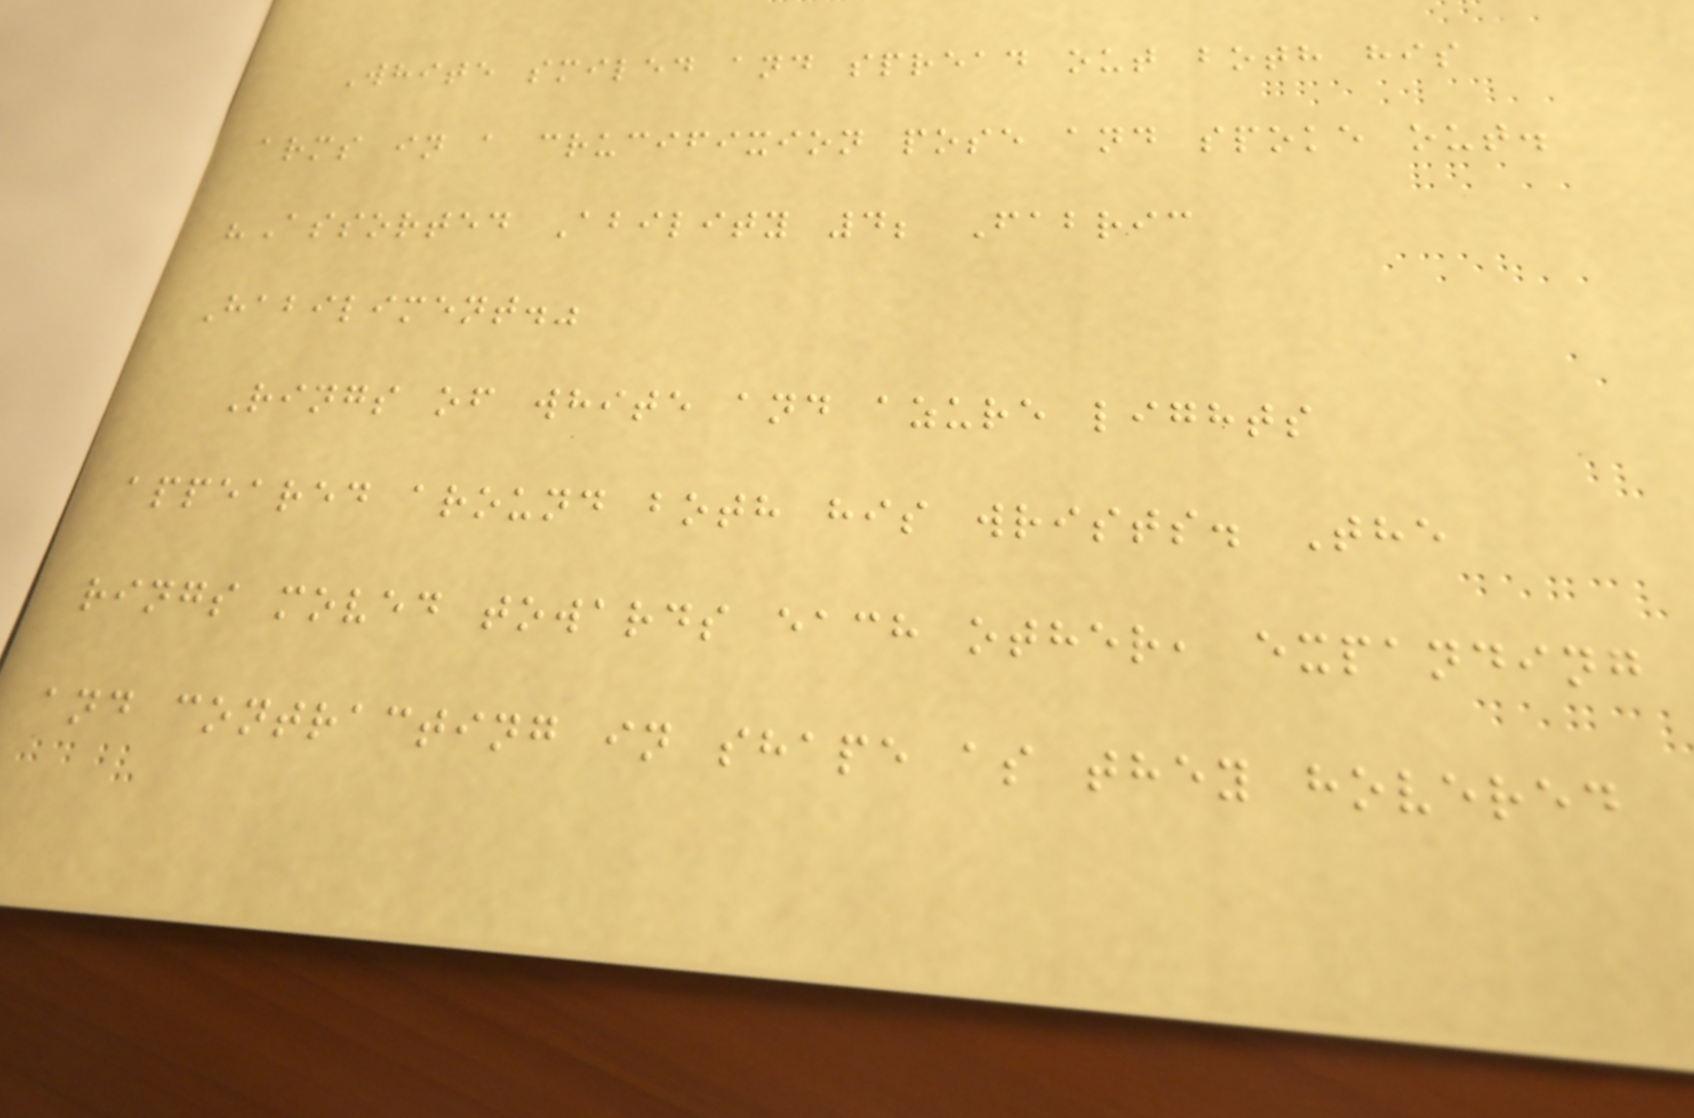White smiled and spread out both his
arms in a crucifixion pose and spoke out.
"Assorted Ability 4; Fabric
Habiliment."
Rings of white and azure lights
appeared around both his wrists. The
rings moved towards each other, expanding
and contracting in shape as they hovered
